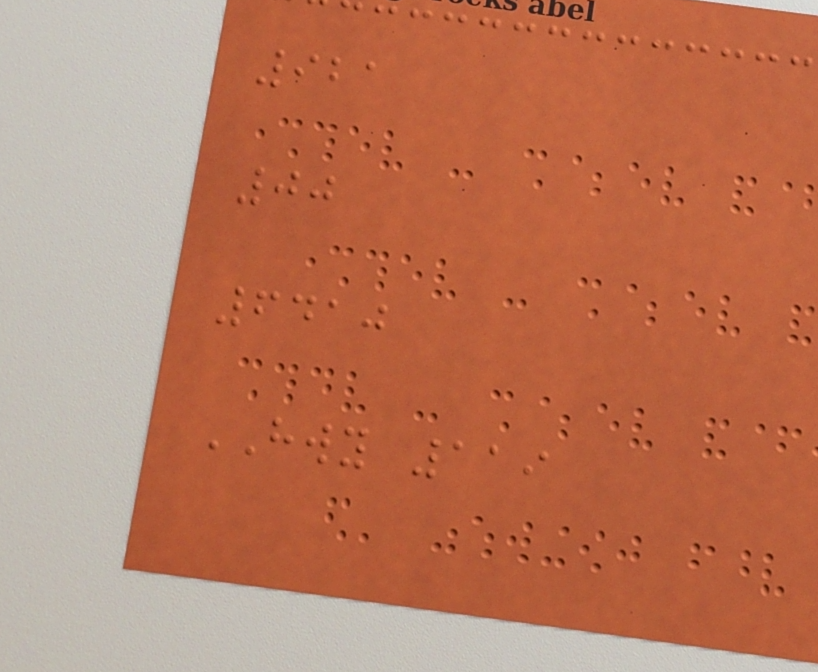921
00
6410
HWY 119
